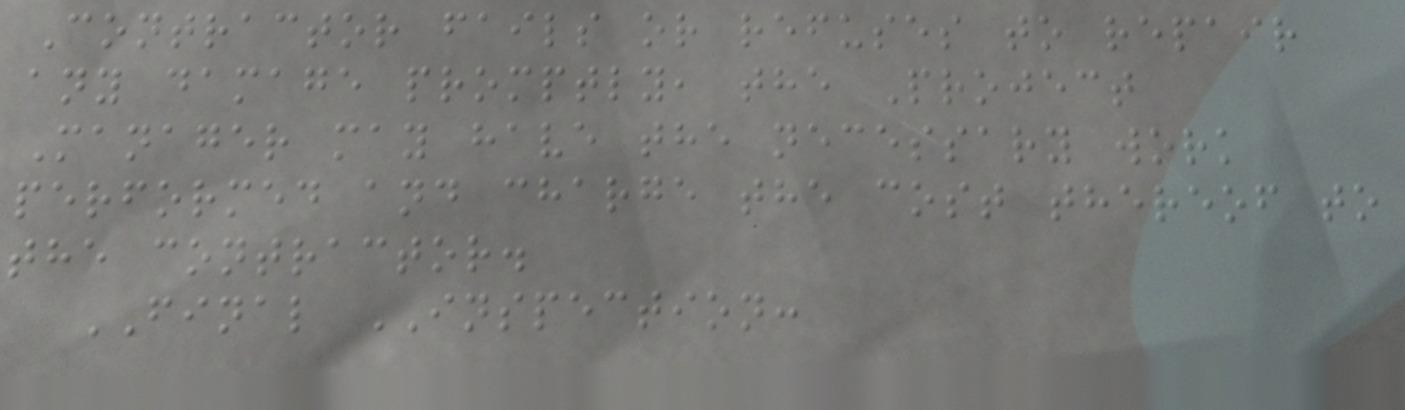Contractor fails or refuses to repair
any damage promptly, the Project
Manager may have the necessary work
performed and charge the cost thereof to
the contractor.
FINAL INSPECTION:
